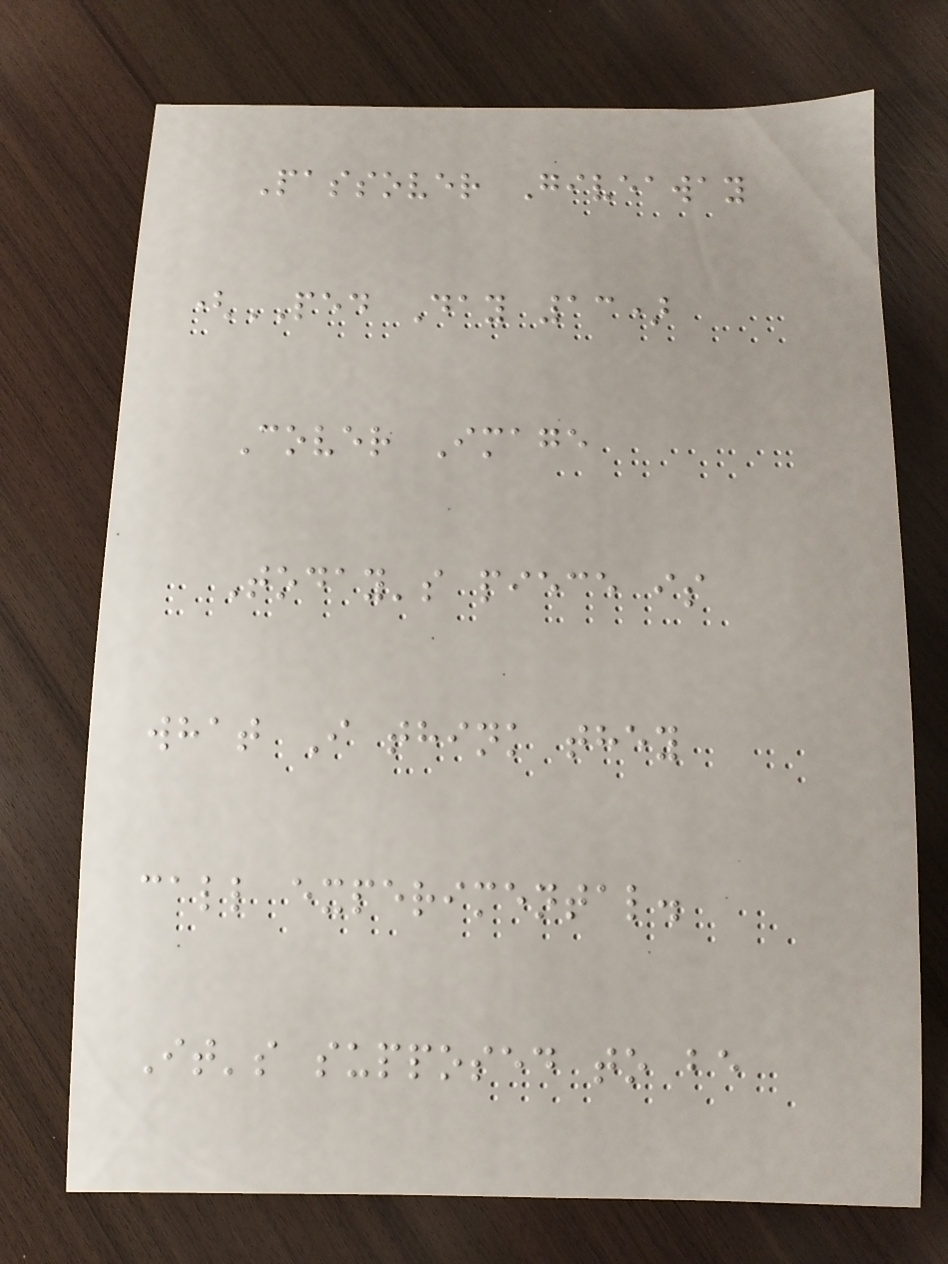Passover Giveaway
(PED Day 13)
Cover Image
Today's piece is
what I think they
call experimental.
It's supposed to be
